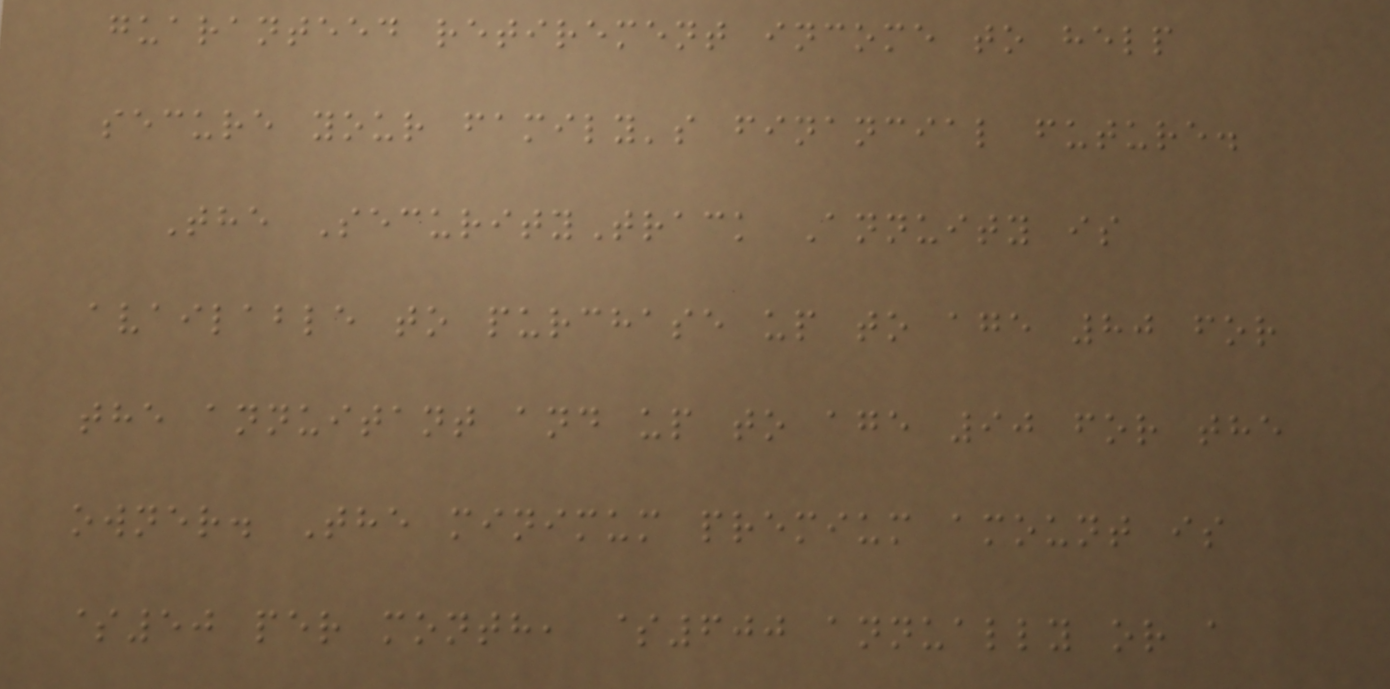guaranteed retirement income to help
secure your family's financial future.
The SecurityTrack Annuity is
available to purchase up to age 80 for
the annuitant and up to age 90 for the
owner. The minimum premium amount is
$50 per month, $600 annually or a
